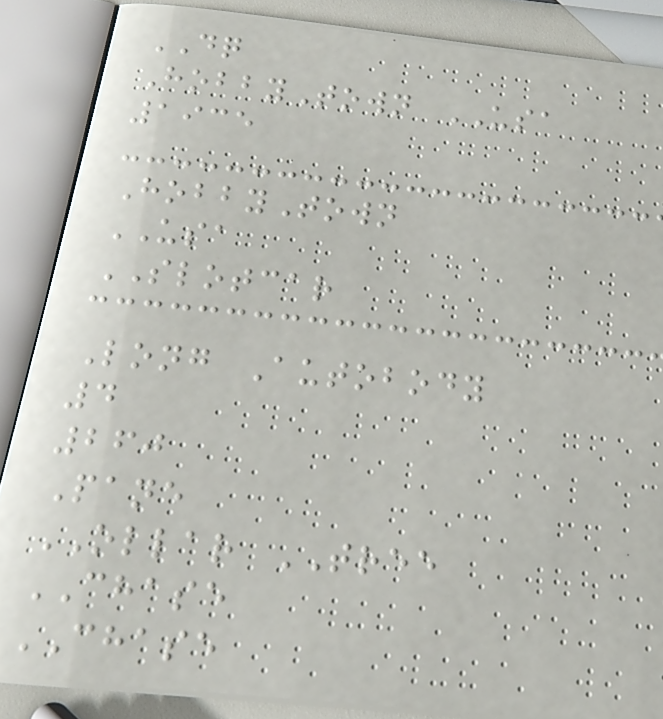DQ
HobbyTown USA
1935
HobbyTown
USA
SLOTCAR
Long Autobody
4
260
Pane
OLLAR TREE
CHASE
CHASE
